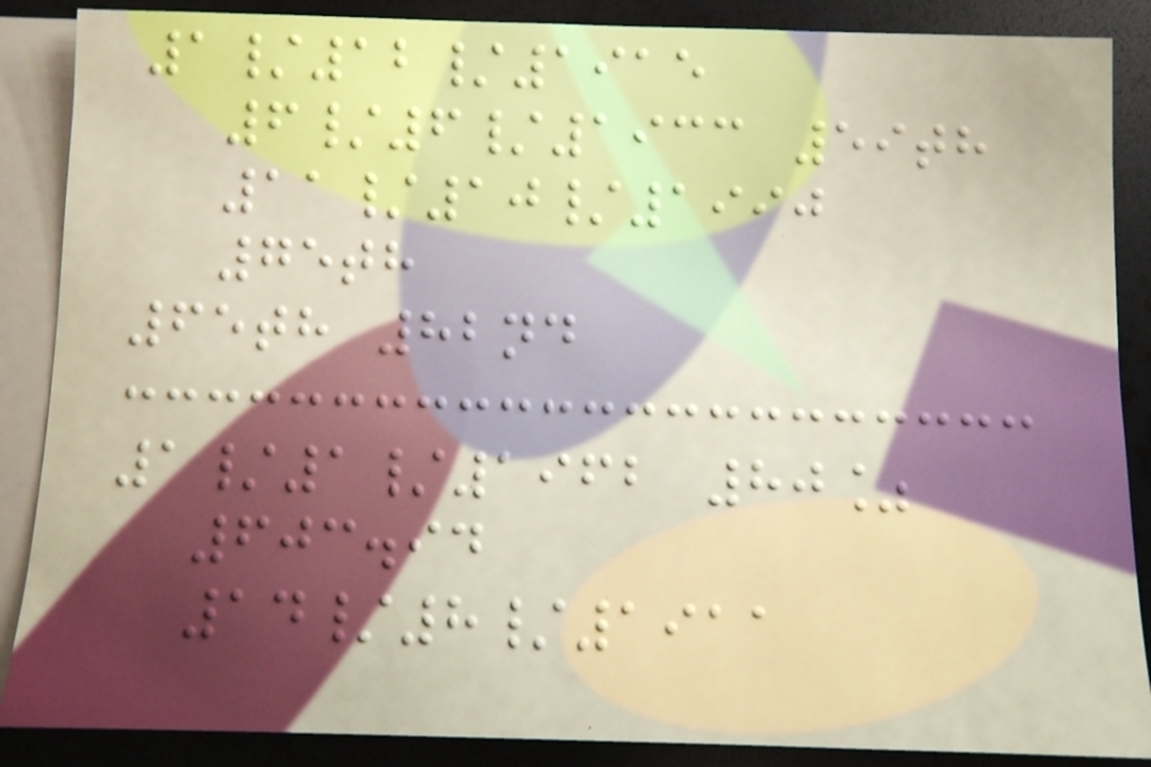1/12/1915
6/6/1933 59th
11/10/1990
75th
65th 82nd
1/1/1962 80%
603.94
14/8/1911
